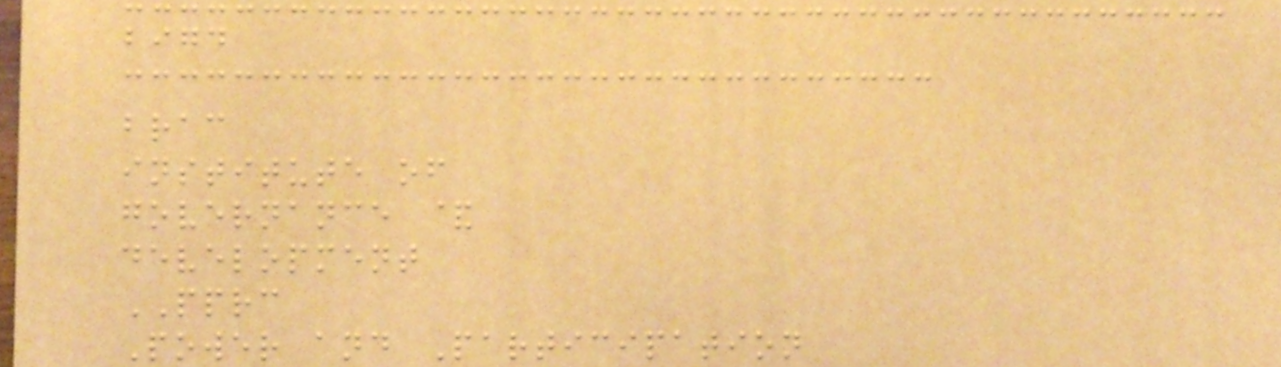bigd
brac
institute of
governance &
development
PPRC
Power and Participation
